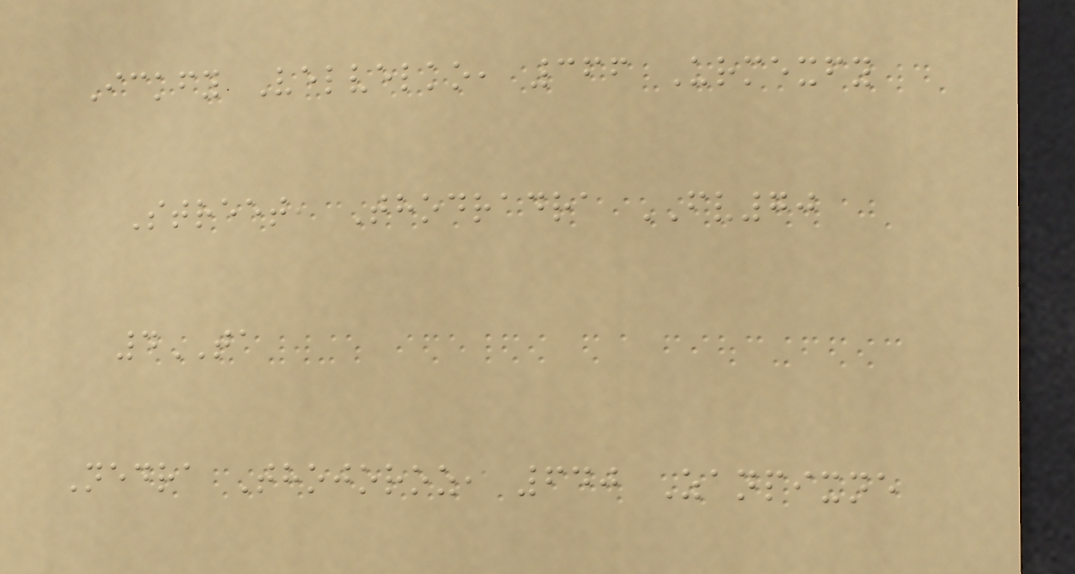Ickfy Velvelko, 366 Urmexfy
Street, Thodradra FV70
4TA
Nedra Thojoroz, 640 Zanpixne
